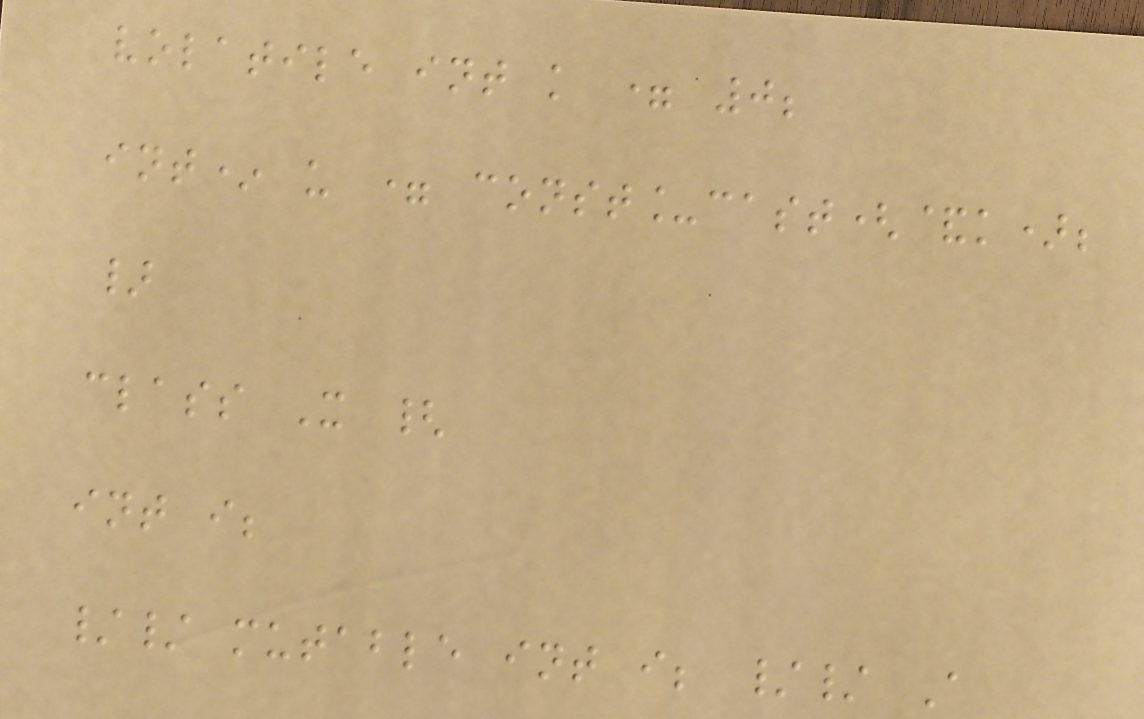volatile int k = 0;
int* u = const_cast(&k);
}
class X {
int i;
// mutable int i; // A
